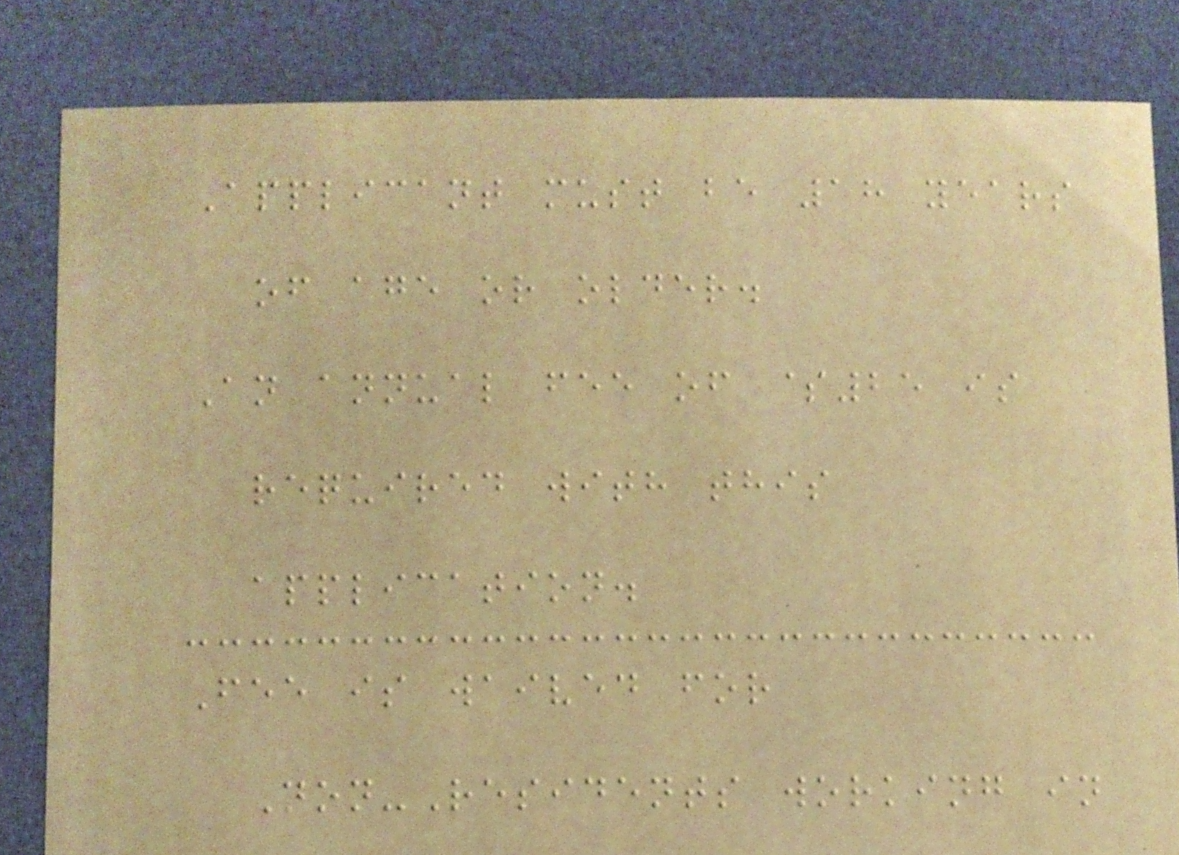Applicant must be 18 years
of age or older.
An annual fee of $25 is
required with this
application.
Fee is waived for
Non-Residents working in
